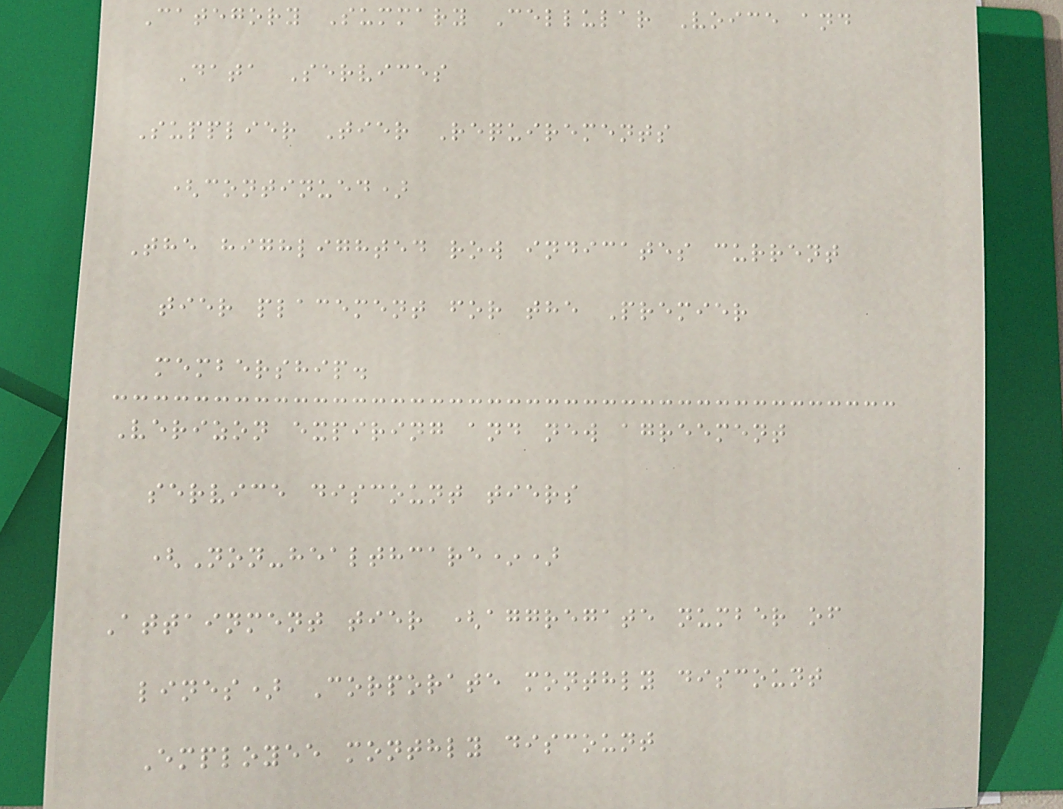Category Summary Cellular Voice and
Data Services
Supplier Tier Requirements
(continued)
The highlighted row indicates current
tier placement for the Premier
membership.
Verizon expiring and new agreement
service discount tiers
(Non-healthcare*)
Attainment tier (aggregate number of
lines) Corporate monthly discount
Employee monthly discount
